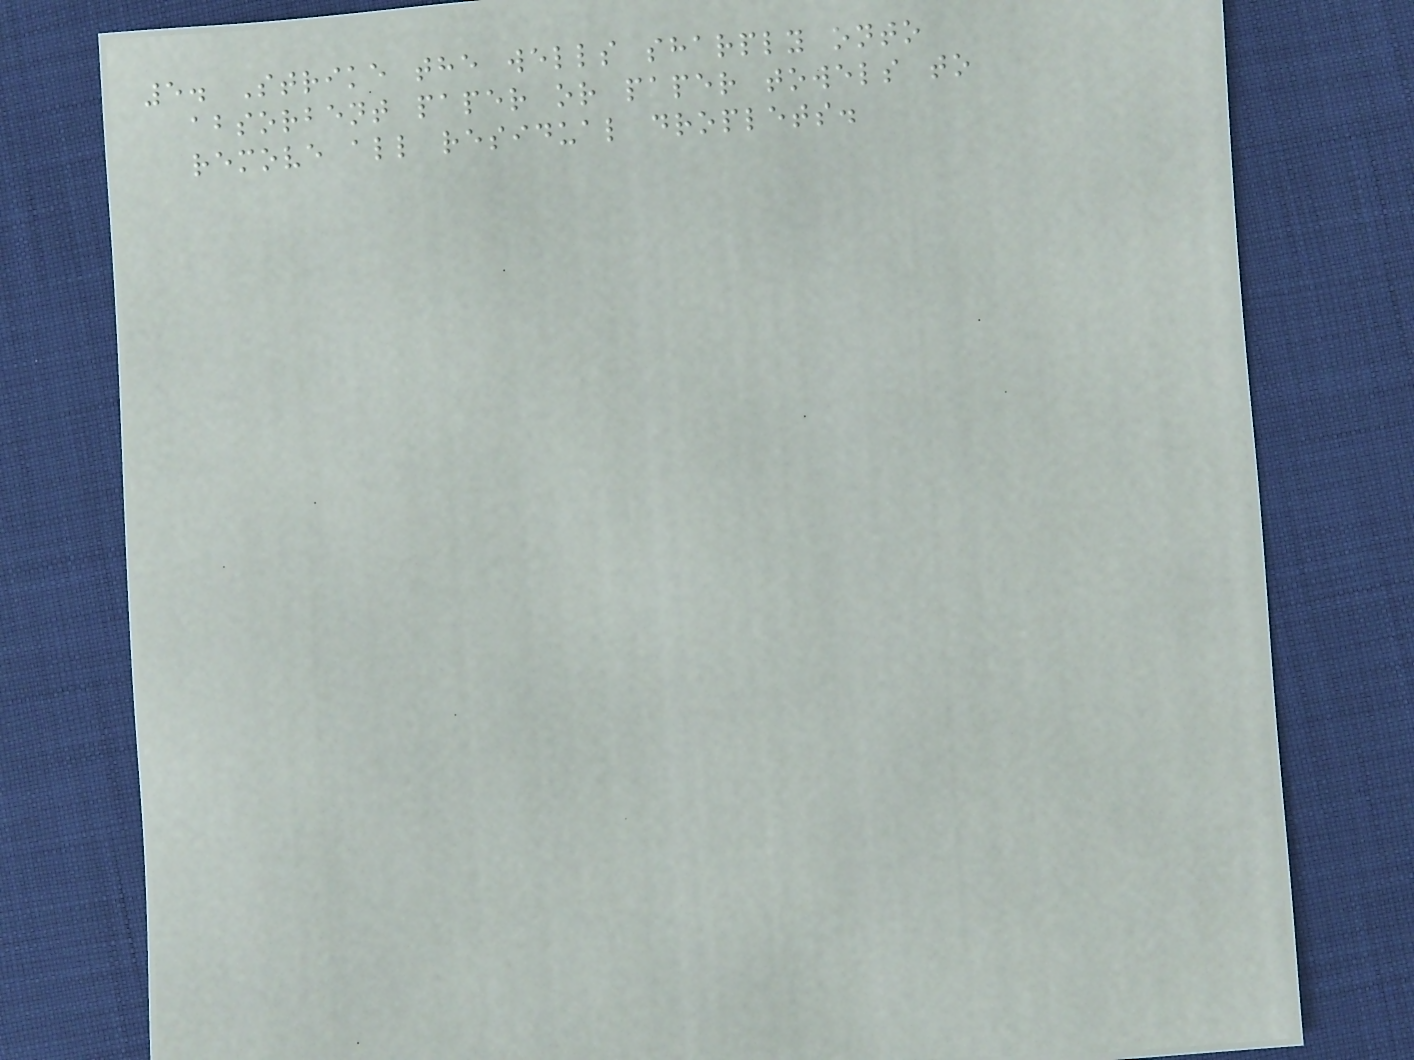5. Strike the wells sharply onto
absorbent paper or paper towels to
remove all residual droplets.
